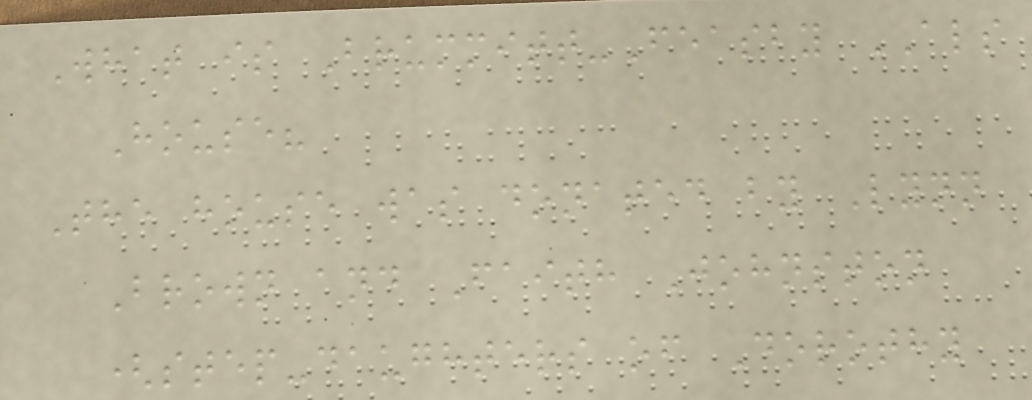What is Brummitt-Feasby ALS
House?
The house was donated by Lynn
Brown and Faith Johnston
(step-daughters of Dorothy
